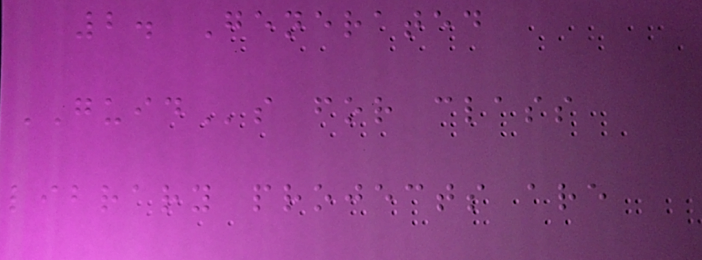2. Generated
GUIDs for class
library projects are
